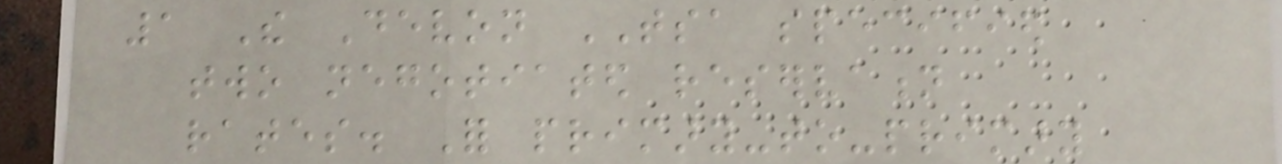1 The Devon TSA specified
two negotiated reservation
rates. For primary-to-primary
